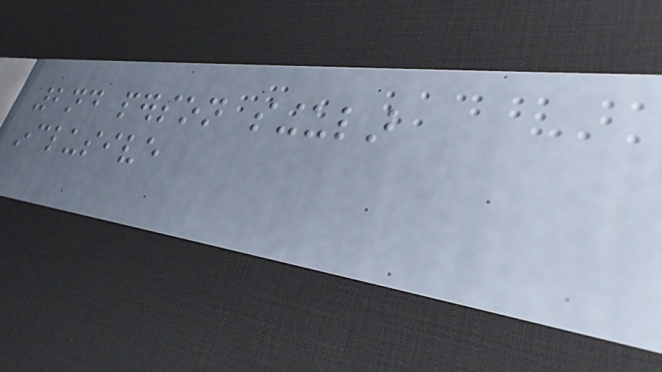2nd person singular
inclusive
